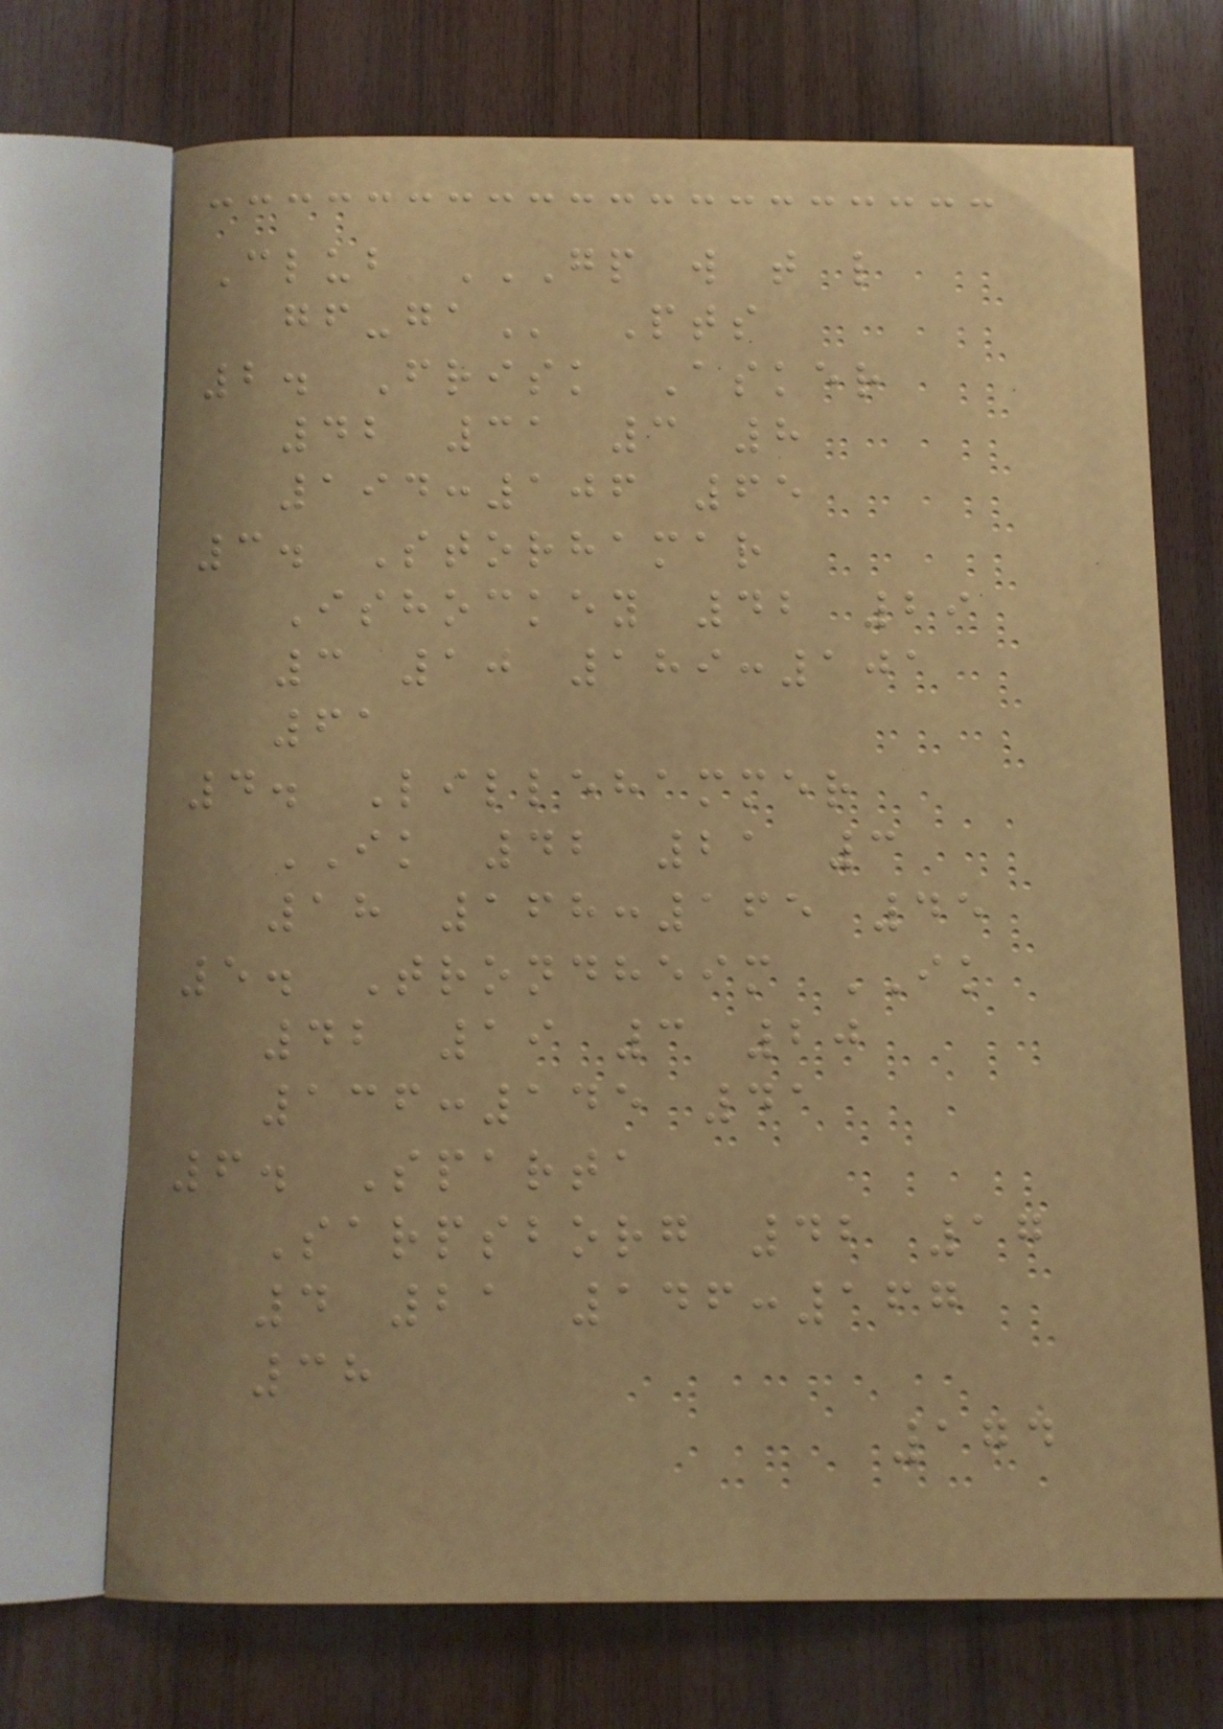Club GP W T L
GF-GA Pts
2. Frisk Asker
42 31 3 8
194:106 65
3. Storhamar
Ishockey 42 29
3 10 189:101
61
4. Lillehammer
IK 42 21 3
18 168:165 45
5. Trondheim IK
42 19 3 20
136:145 41
6. Sparta
Sarpsborg 42 17
4 21 146:167
38
174
